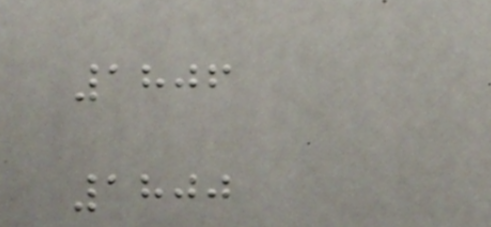1806
1800
